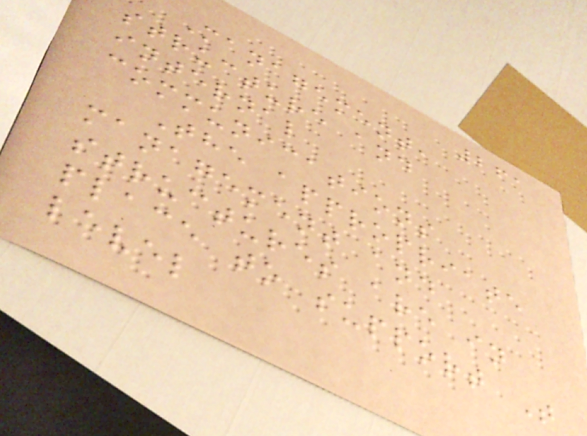261
Management,
structure and
internal
communications
The appropriate
management and
structures are in
place to support T
level
